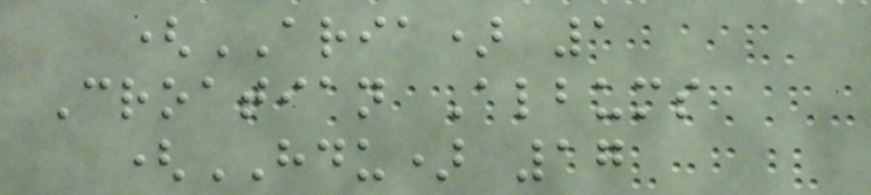(ARIA) 1
Croatian Albums
(HDU) 17
